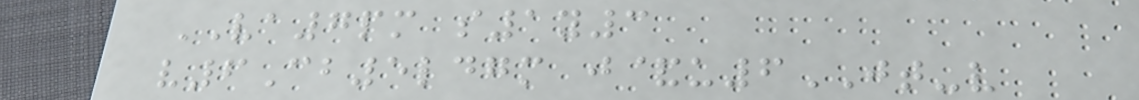VA7pm s1y3
v6Cb5ldgm j&u6JT-v
